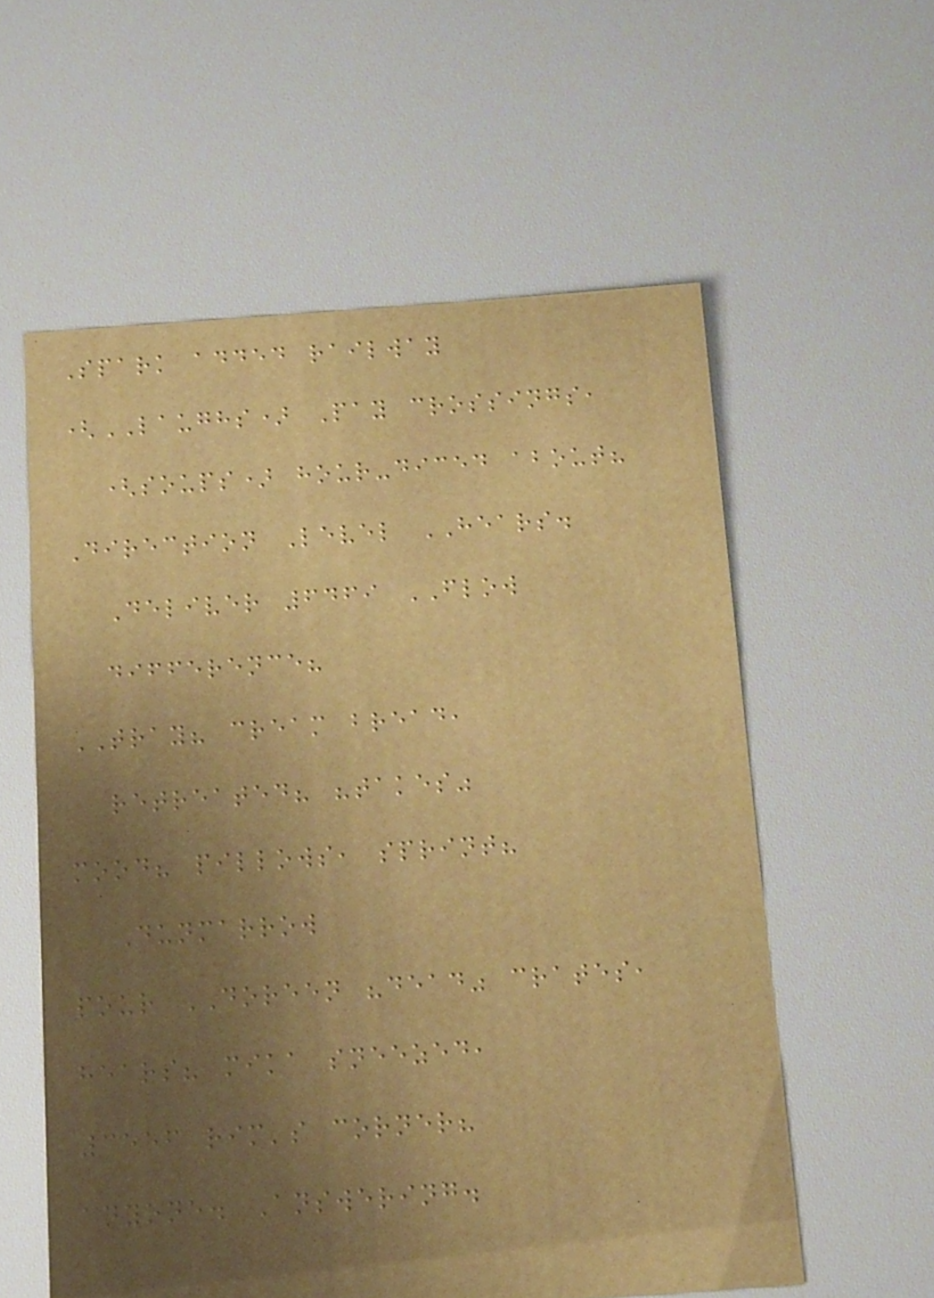Spark added railway
(LAUGHS) Pay crossings,
(soups) hour-diced about?
Direction Level HEARS.
Deliver 6469 FLOW
difference?
TRAY? cream bread,
retreated? "takes"
mood? pillows, sprint?
Dunmarrow
pour DOREEN "dead" crates,
hears? mika sneezed,
3556 rim's corner?
anyone. Answering.
